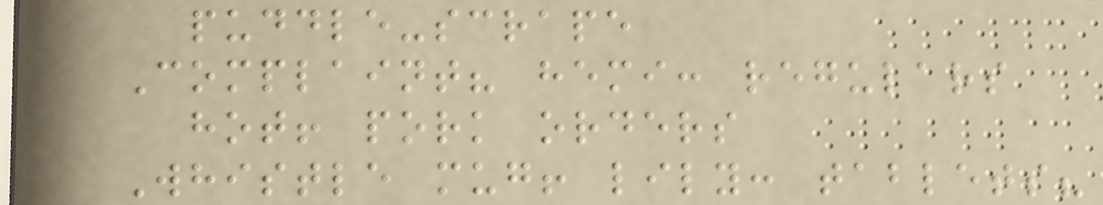puddle-scrape
Complaint? hemi: regulars
hot! pork orders
Whistle mug! lily: tablets?
